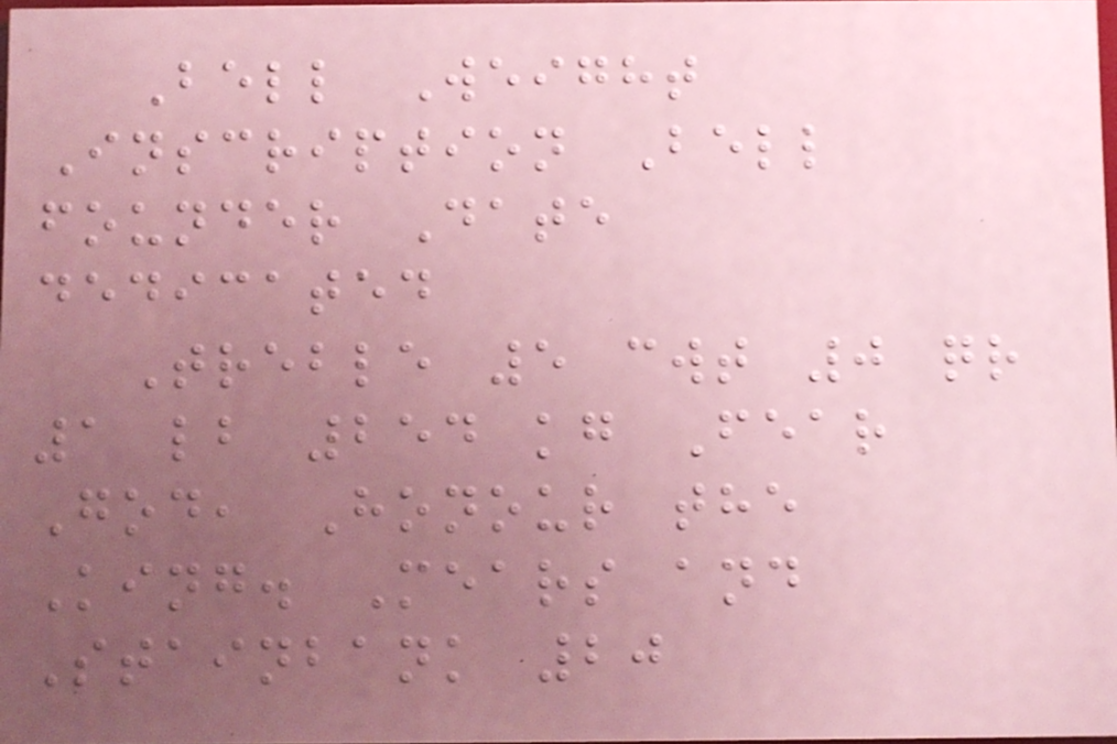Bell Weight
Inscription Bell
founder Date
dedicated
Treble 5 cwt 0 qr
1 lb 254 kg Fear
God, Honour the
King. Mears and
Stainbank 20
